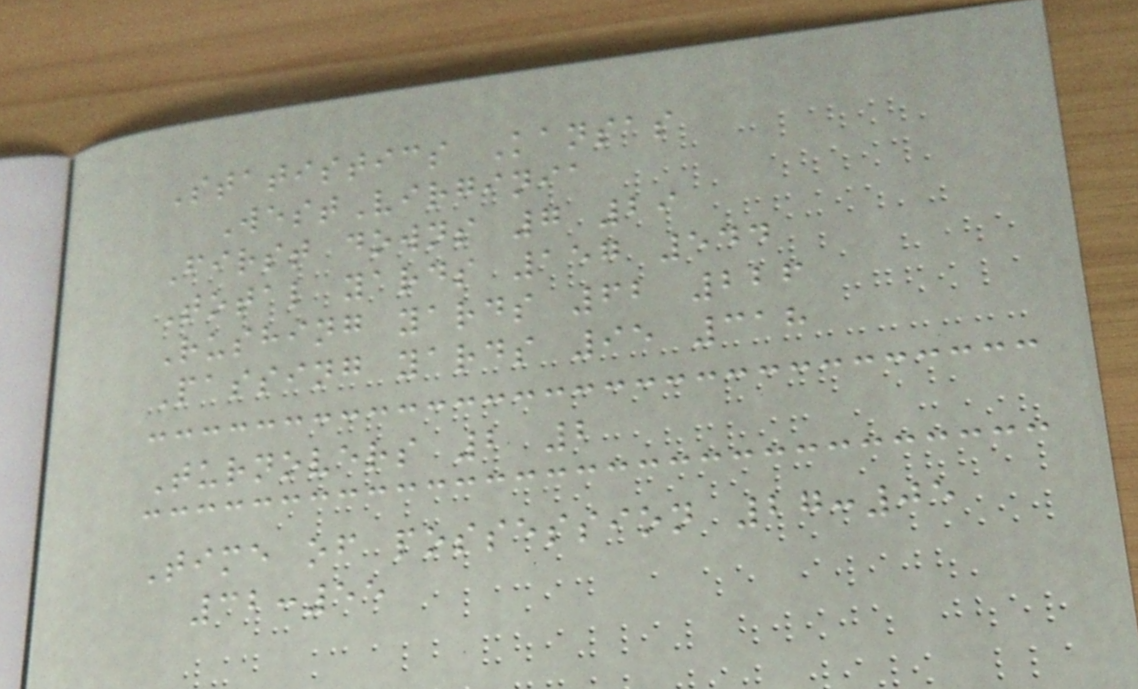Statistics Kansas
WestVirginia
First downs 7 29
Total yards 157 544
Rushing yards 62 226
Passing yards 95 318
Turnovers 2 2
Time of possession 27:05
32:55
